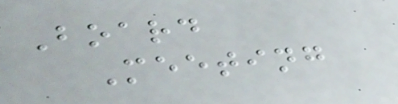Board
Meeting
